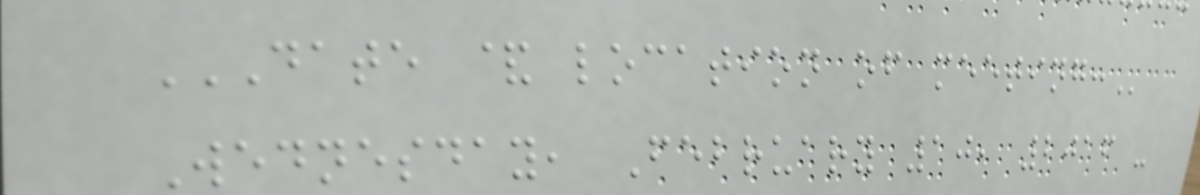DATE & LOCATION OF MEETING:
Wednesday, February 10, 2016 -
